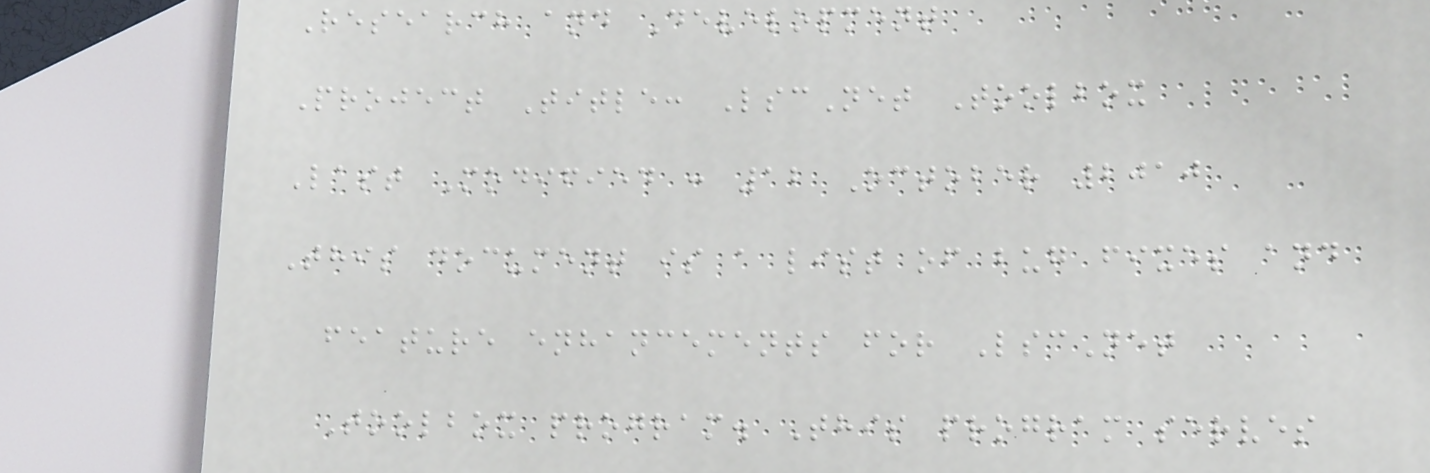Research and Development
Project Title: LscNet Toolbox
Last Modified : 12 October 2010
This document is a list of bug fixes and
feature enhancements for LscNet
Toolbox program. This program serves
